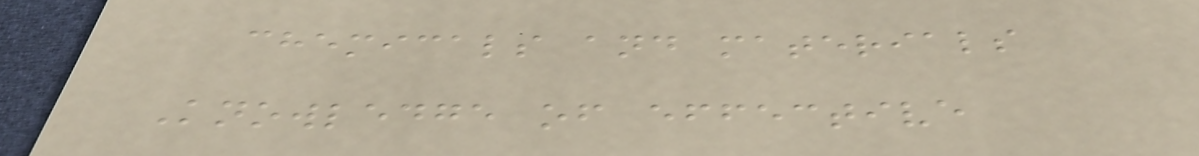chemicals and materials
Knowledge of effective
